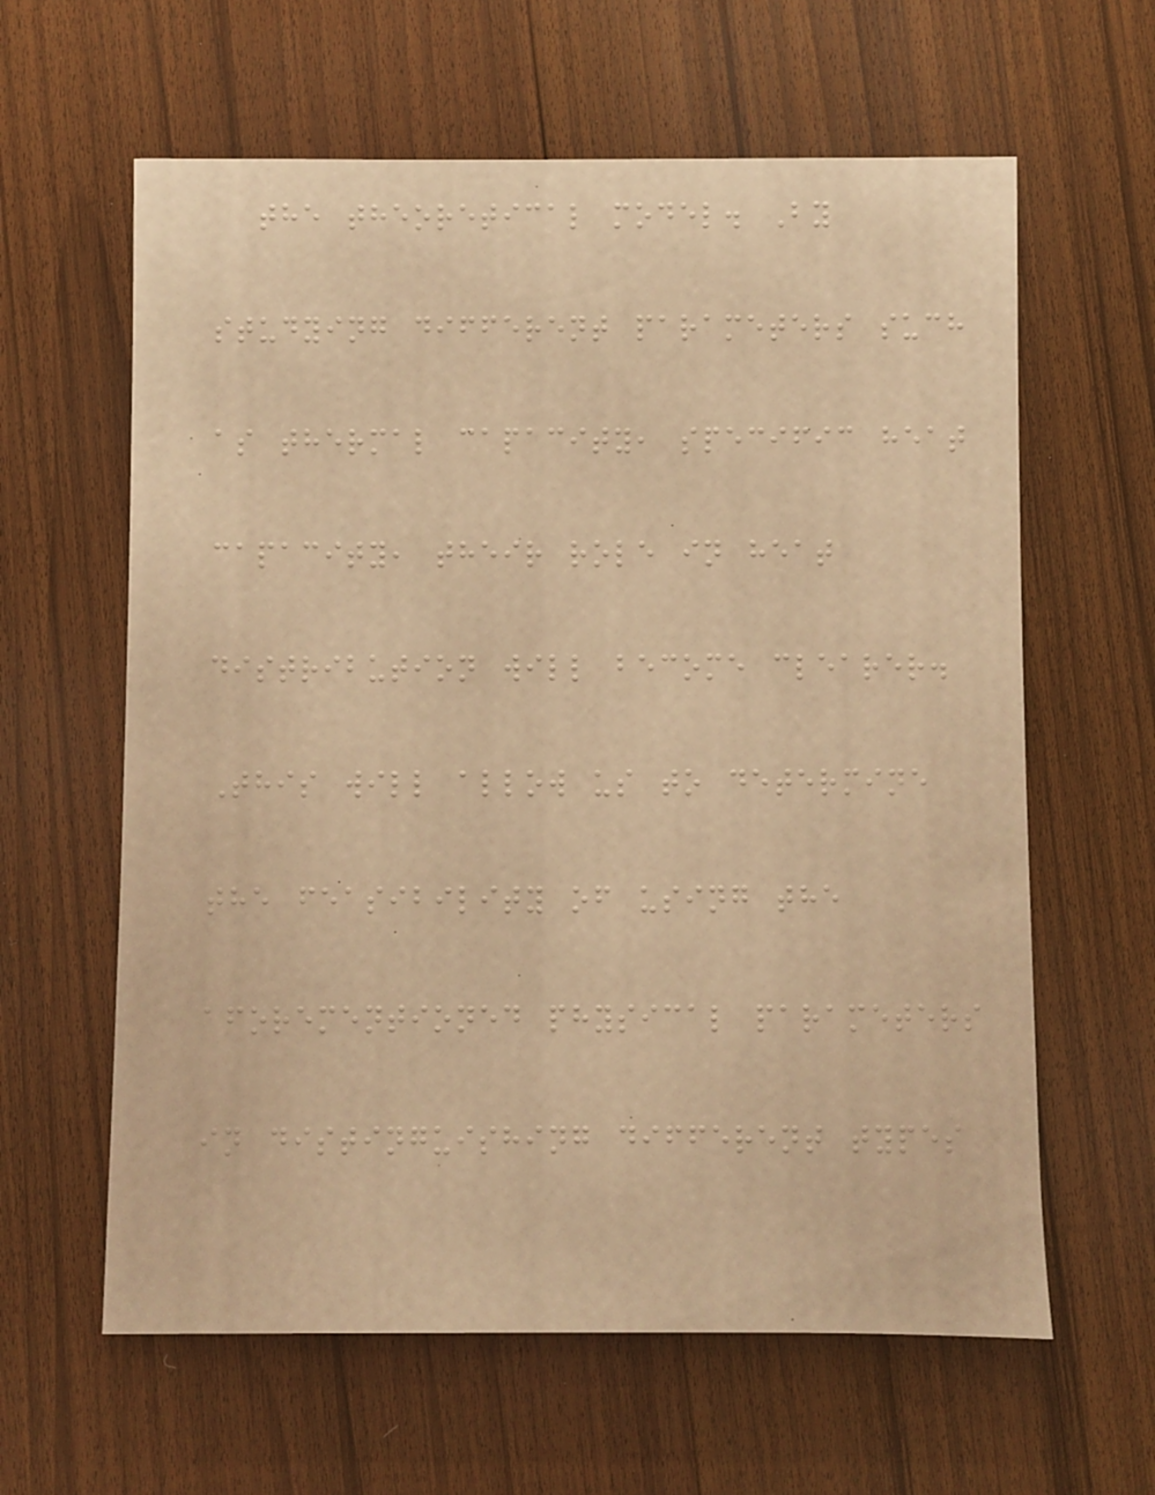the theoretical model. By
studying different parameters such
as thermal capacity, specific heat
capacity, their role in heat
distribution will become clearer.
This will allow us to determine
the feasibility of using the
aforementioned physical parameters
in distinguishing different types
